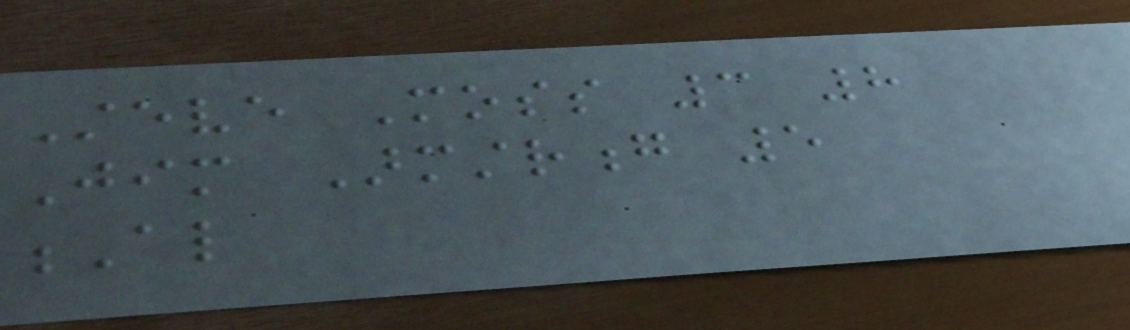Steve Moss 3 8
Jim Armstrong 5
Al
